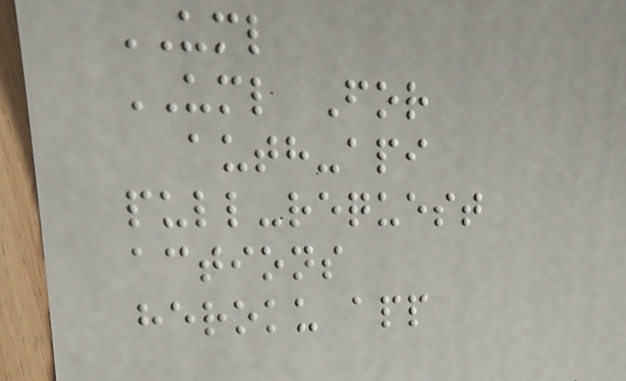UML
UML For
auth-api
pull-request
actions
heroku app
